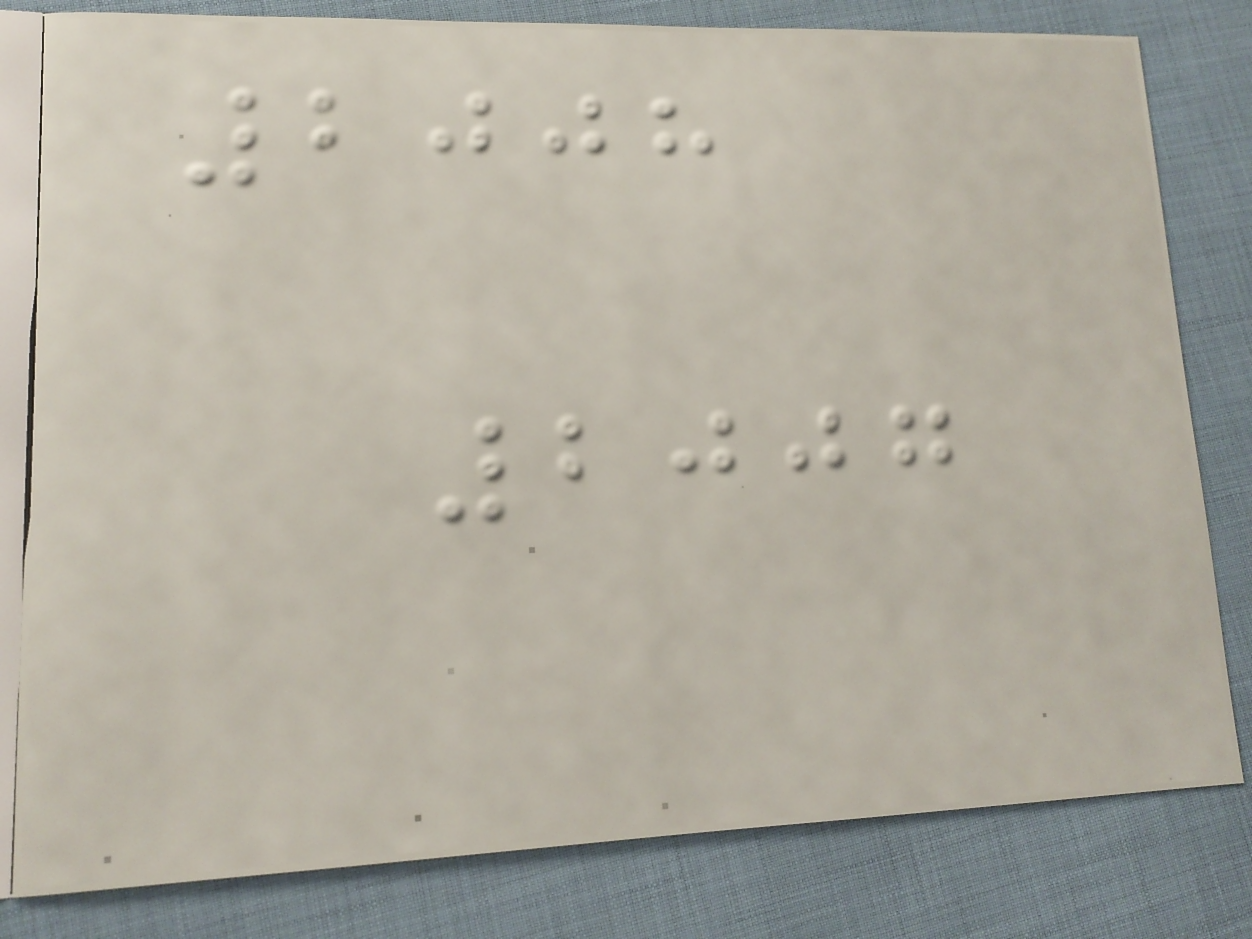2008
2007
